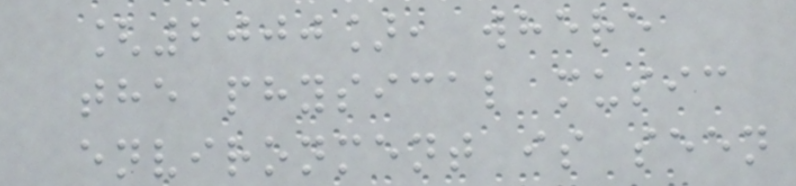[2000], where
the physical music
environment is seen
